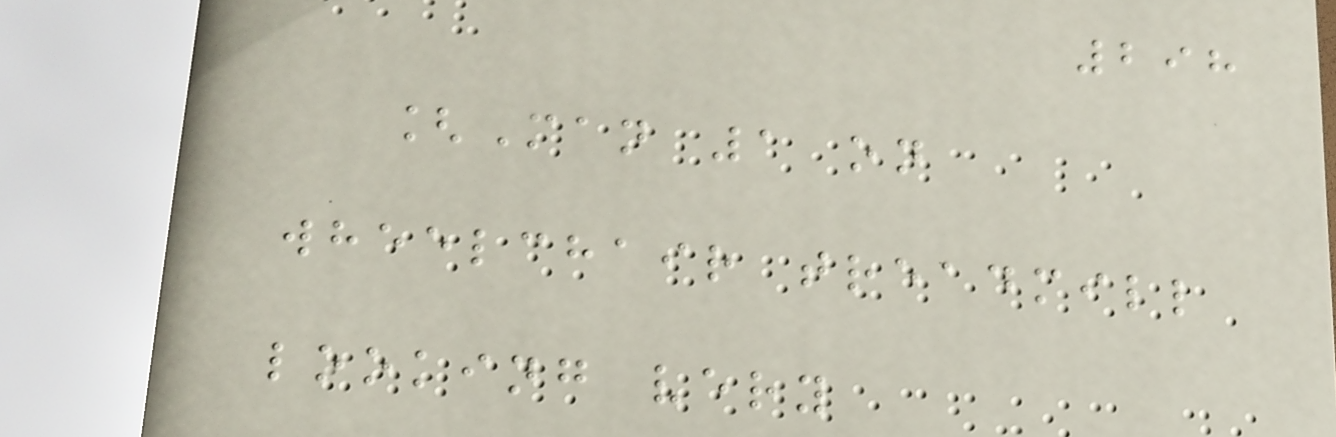298
[Man 1 on
wheelchair treadmill
looking very
